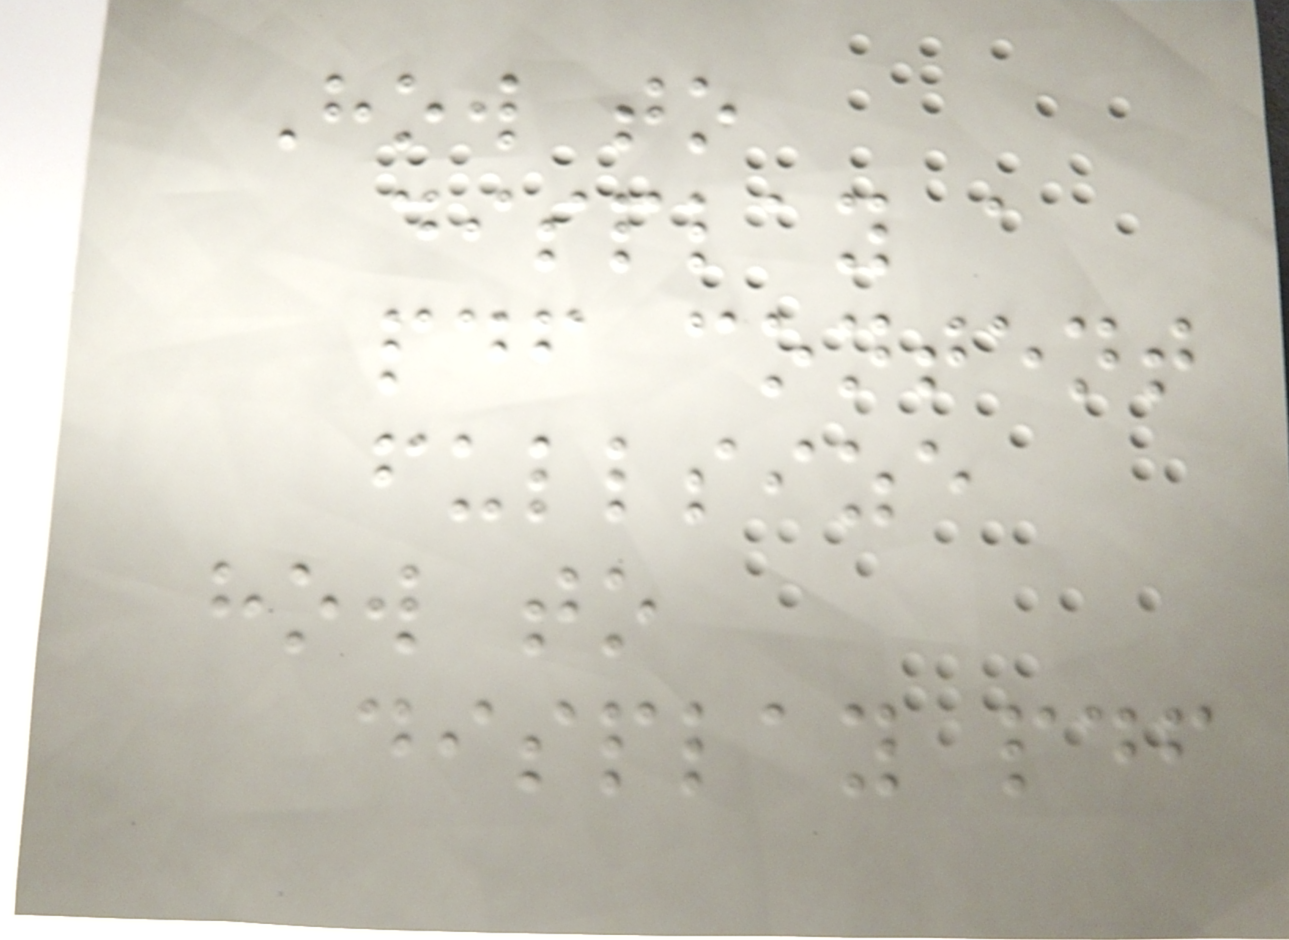How to
display a
pdf content
fullsize
how to
display pdf
